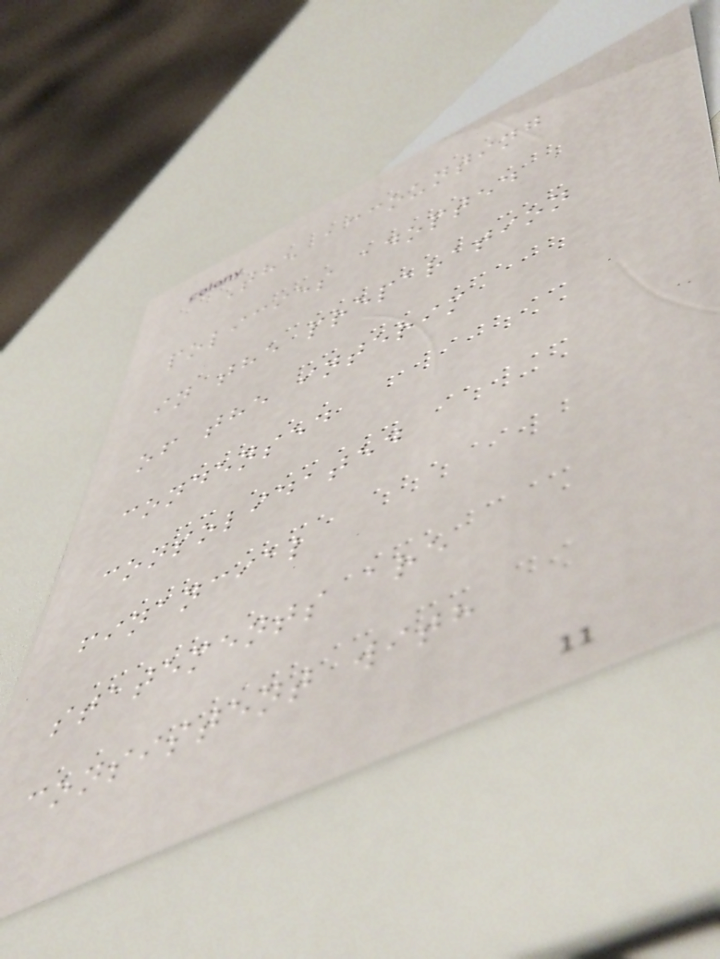The accounting
policies adopted
in the preparation
of the interim
condensed
consolidated
financial
statements are
consistent with
